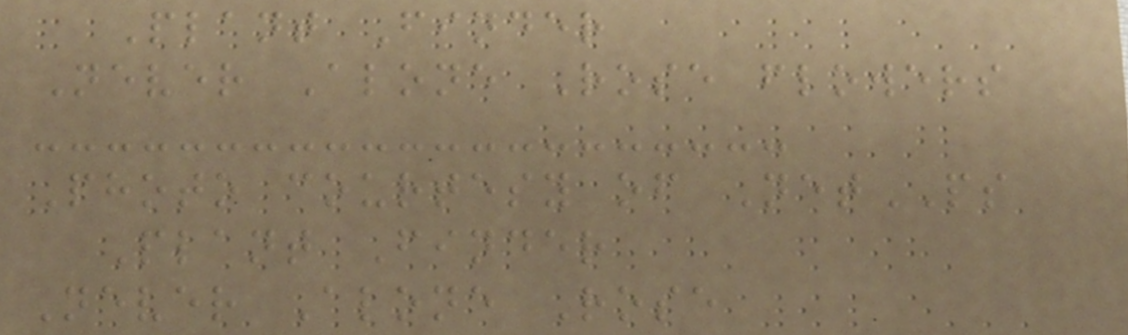Plant Finder
Never Alone Rose flowers
Photo courtesy of NetPS
Plant Finder
Never Alone Rose
